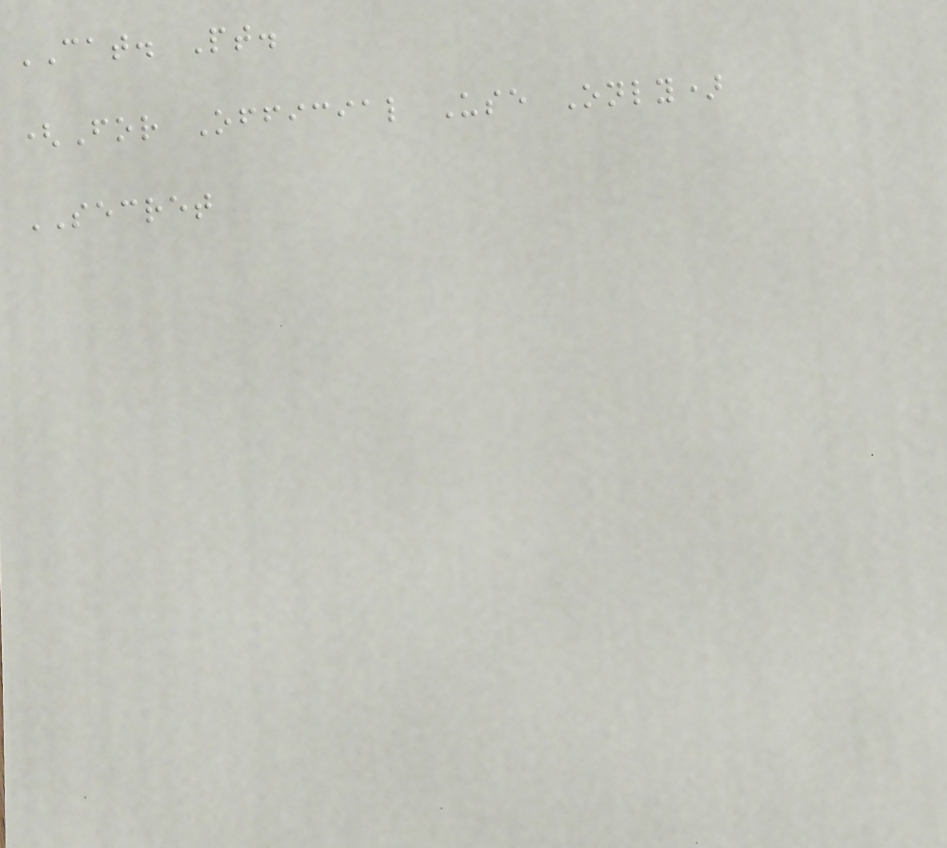CAT. Pt.
(For Official Use Only)
SECRET
